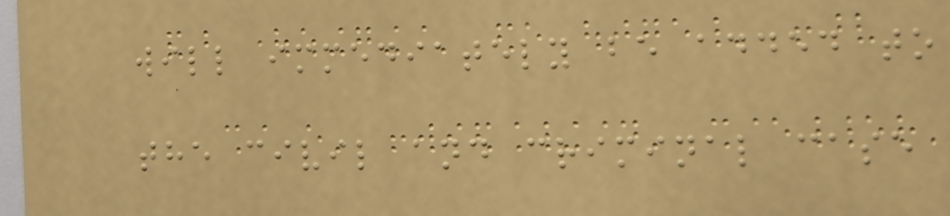will immediately be added to
the civil and criminal case
